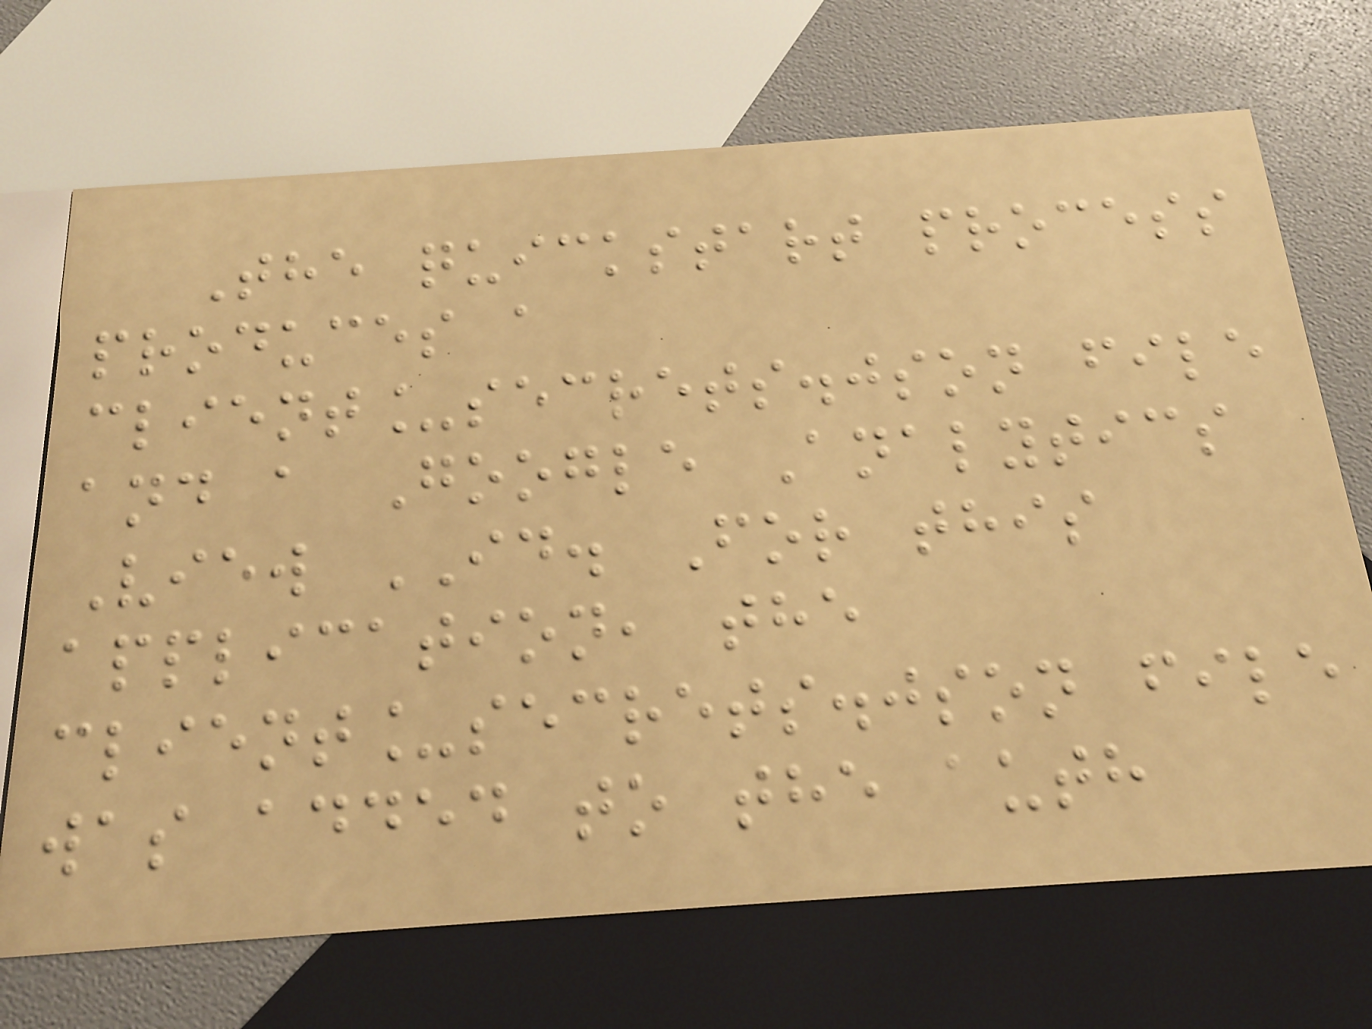The quickstart process
produces a
client_secrets.json file
and a Google Analytics
View ID. For this
application, the
client_secrets.json file
was added to the auth
